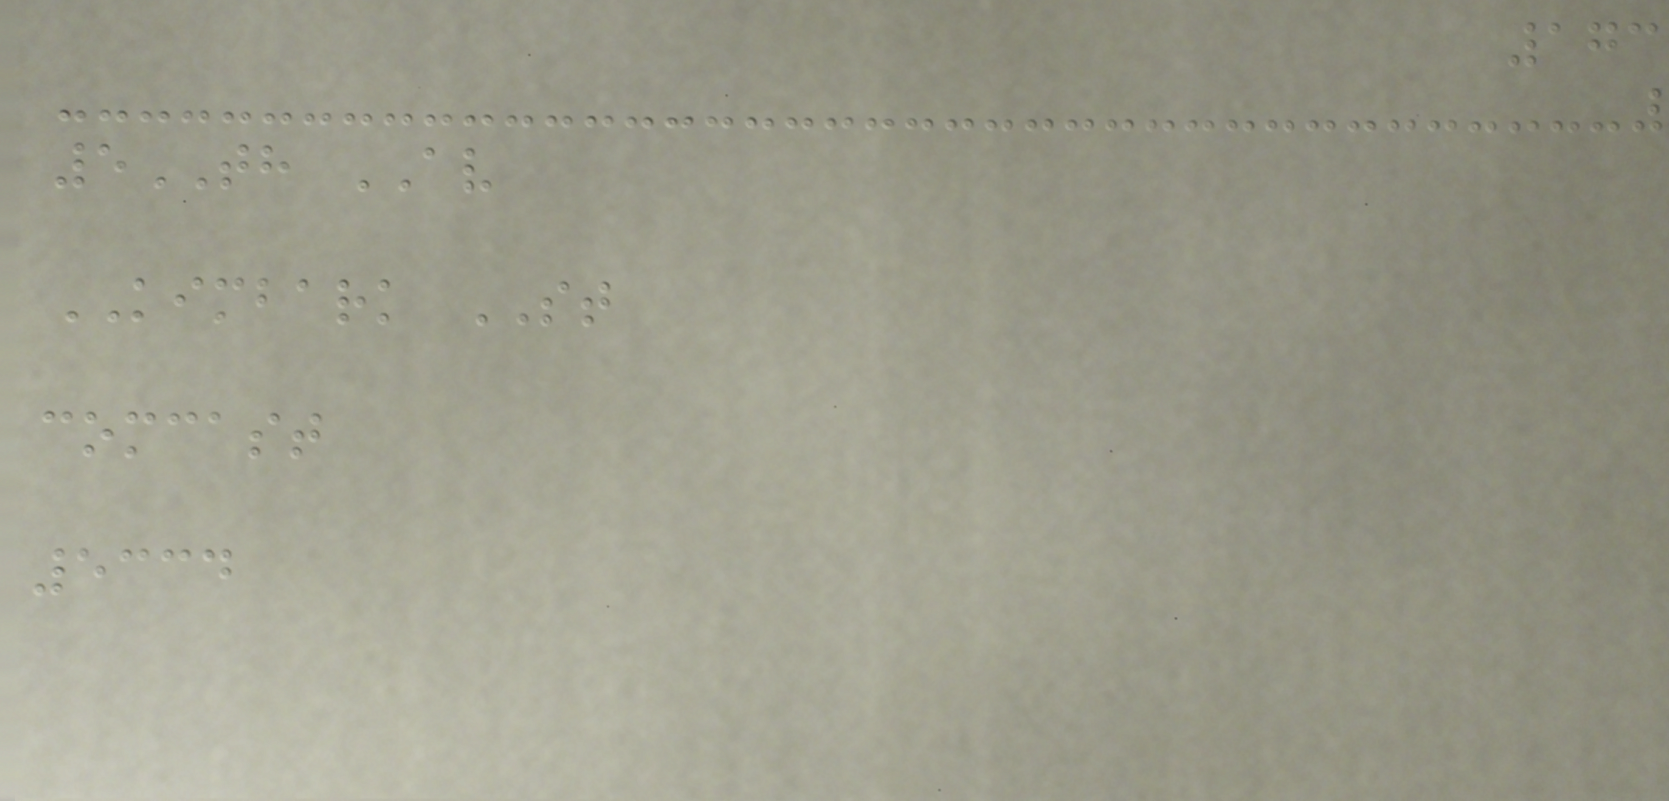173
5TH AV
KIMBARK ST
comcast
5334
